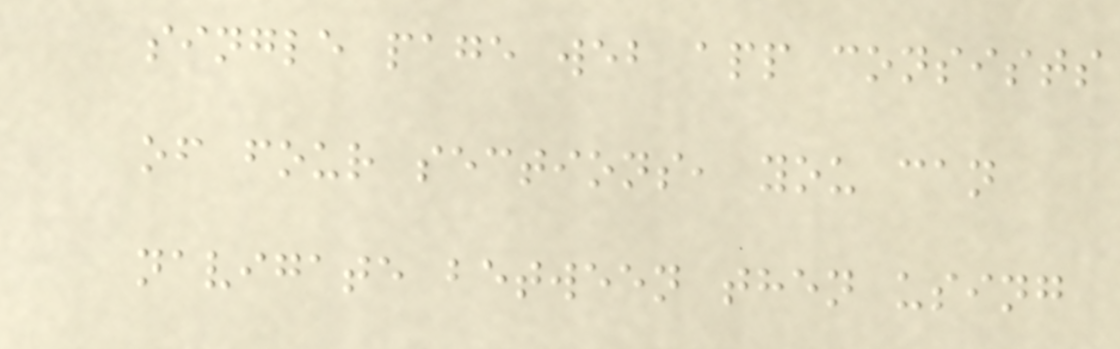single page web app consists
of four sections, you can
navigate between then using
